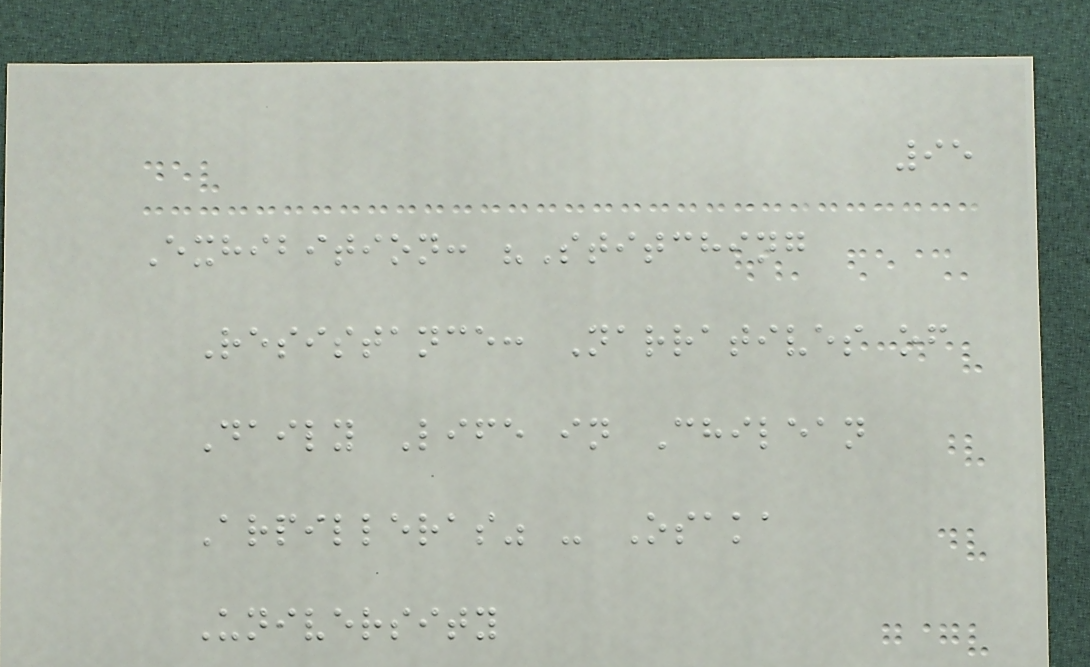95
Exhibition: "Stitching
Resistance: Narratives of
Daily Life in Chilean
Arpilleras" - Osaka
University
